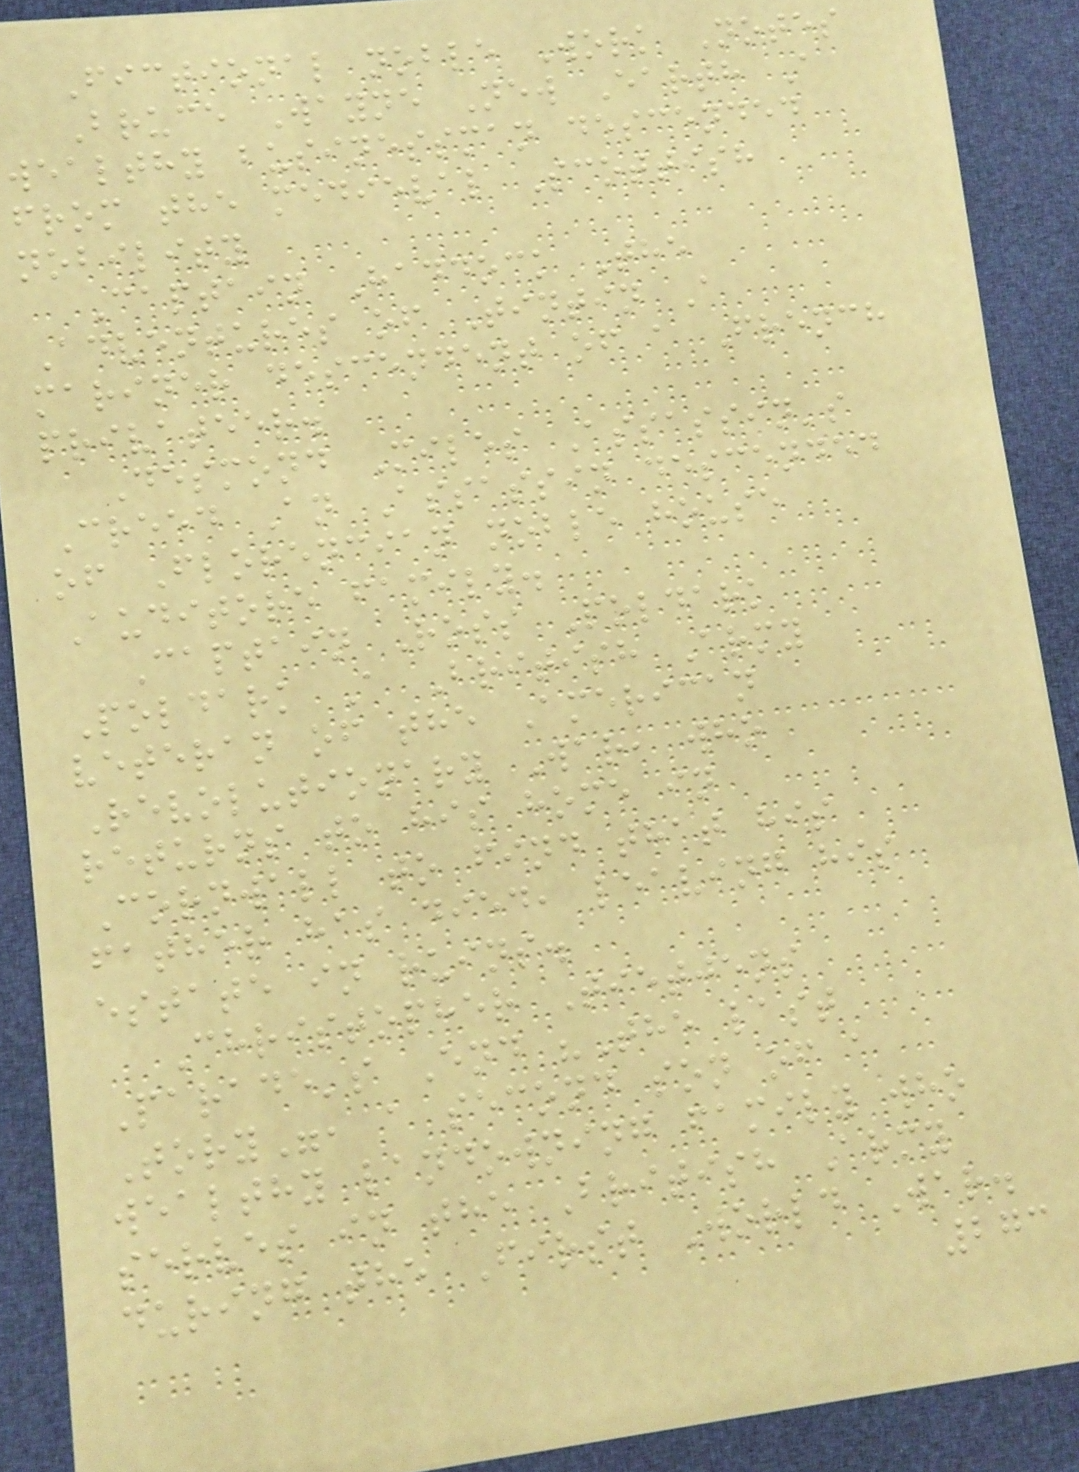Fictional noble Work Notes
Bruce Wayne New Earth A
wealthy businessman descended
from the medieval Scottish
nobility
Captain Haddock The
Adventures of Tintin A
mariner descendent of a French
privateer.
Desmond Miles Assassin's
Creed An Assassin descended
of Florencian noble house
Auditore family.
Captain Ross Poldark
Poldark A British Army
veteran of the American
Revolutionary War, who
returns to his home in
Cornwall to find that his
father has died, leaving his
estate in ruins.
Christopher Tietjens
Parade's End "The last
Tory", a second son of a
wealthy landowning family who
serves in the British Army
during the First World War.
273
